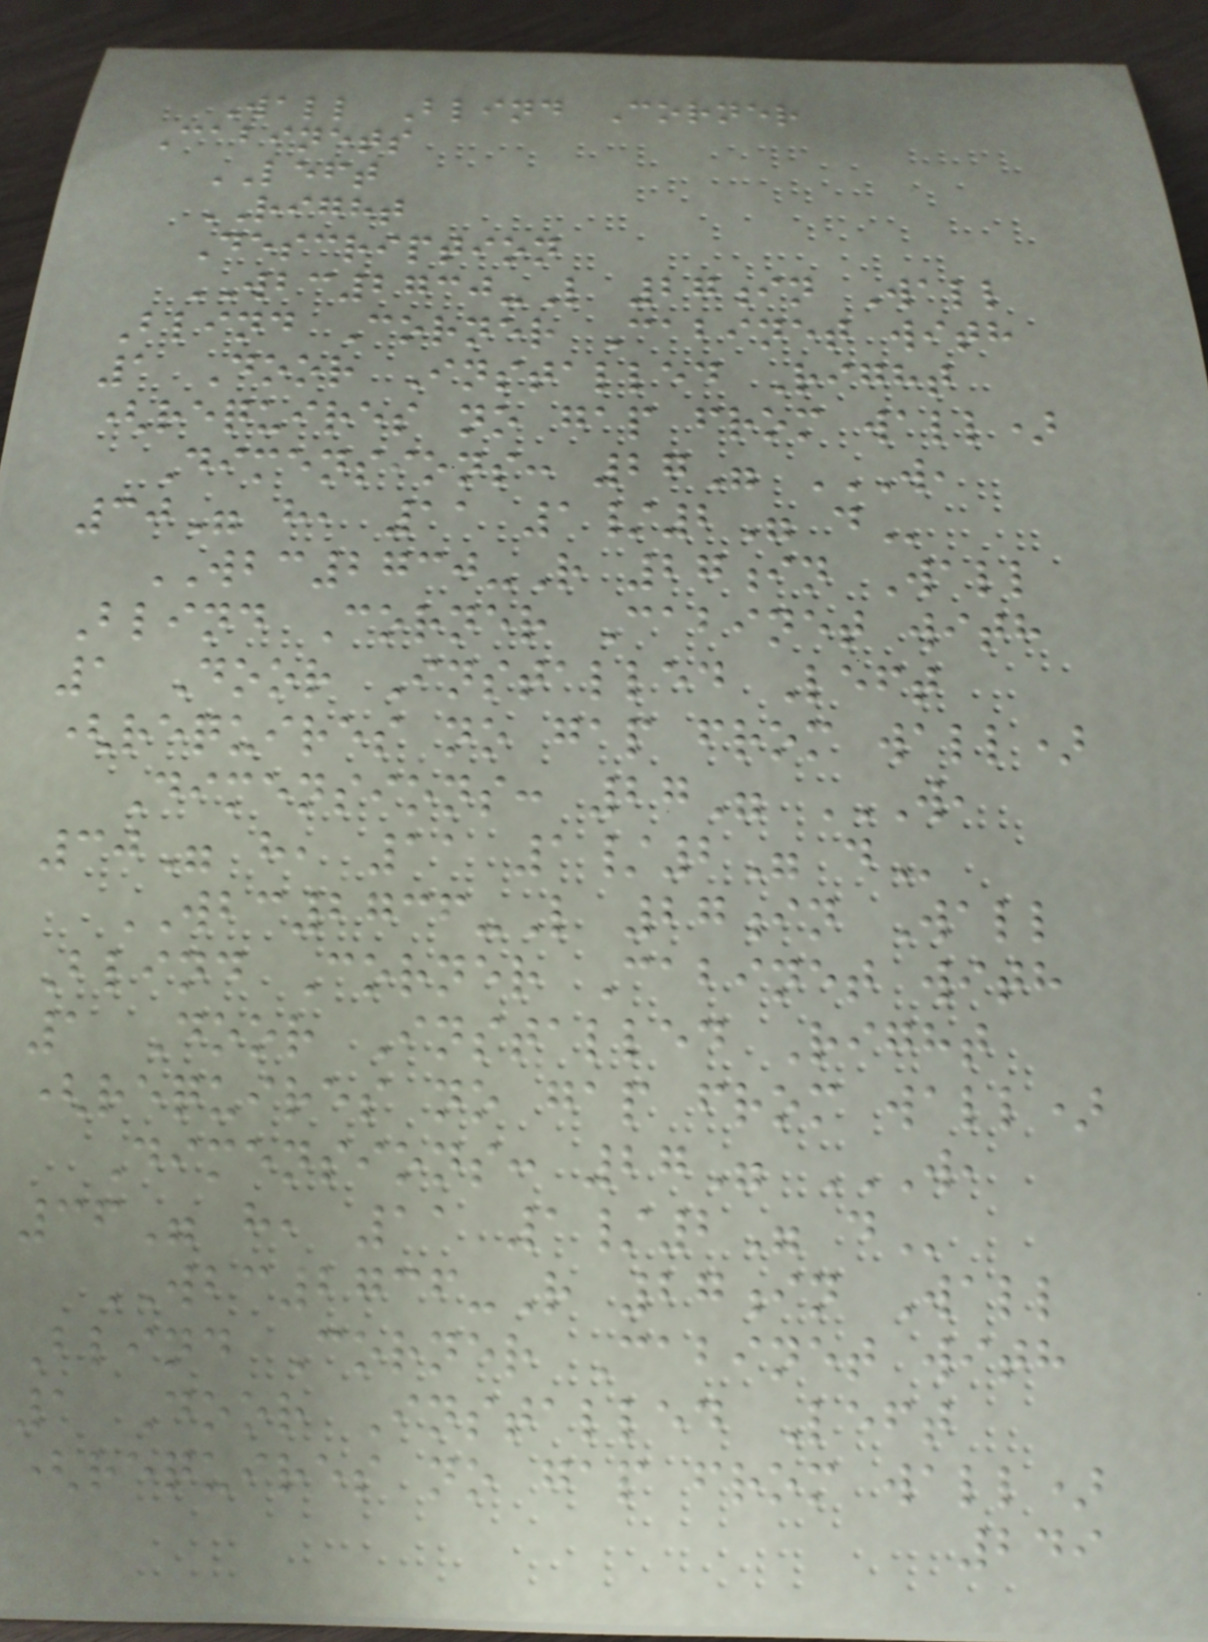Wall Blind Corner
Cabinets
LEFT
RIGHT
Description
WBC2730-L 27in Wall
Blind Corner Cabinet with
1 Door Installed Right
(requires no gap from wall)
Dimensions: 27" W,
30" H, 11 1/2" D
WBC2730-R 27in Wall
Blind Corner Cabinet with
1 Door Installed Left
(requires no gap from wall)
Dimensions: 27" W,
30" H, 11 1/2" D
WBC2736-L 27in Wall
Blind Corner Cabinet with
1 Door Installed Right
(requires no gap from wall)
Dimensions: 27" W,
36" H, 11 1/2" D
WBC2736-R 27in Wall
Blind Corner Cabinet with
1 Door Installed Left
(requires no gap from wall)
249
